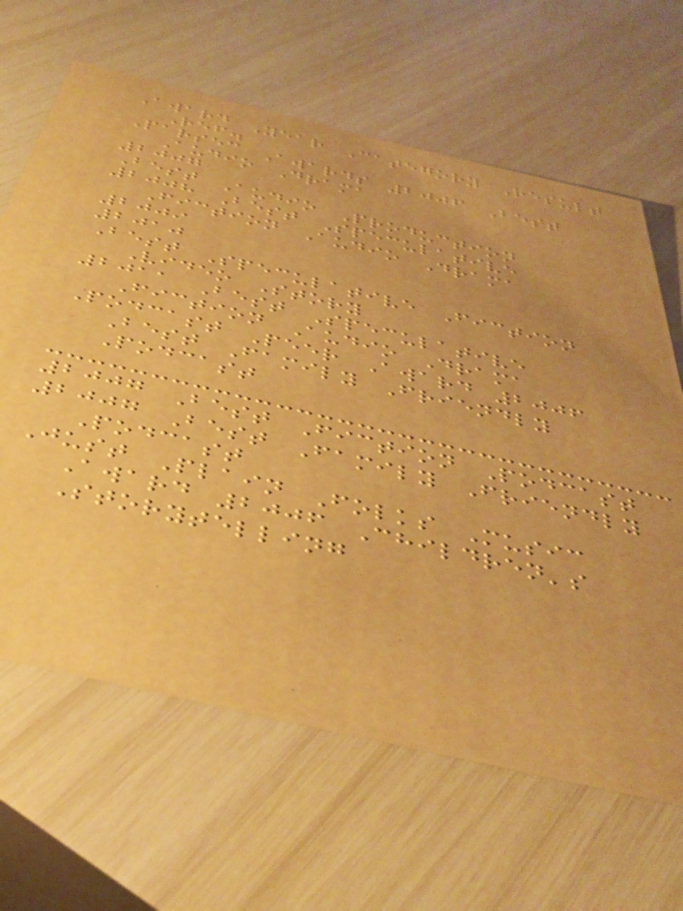Award Year Category Result
Ref.
Parsec Awards 2006 Best
Audio Drama
2007
Best Audio Production
2008 Best Speculative
Fiction Audio Drama
2009
2010
Best Speculative Fiction
Video Story
2011 Best Speculative
Fiction Audio Drama
Podcast Peer Award 2006
Best Family Friendly
Podcast
2007 Best Fiction Podcast
2007 Best Family Friendly
Podcast
Just Plain Folks Music
Award 2006 Children's
Storytelling
